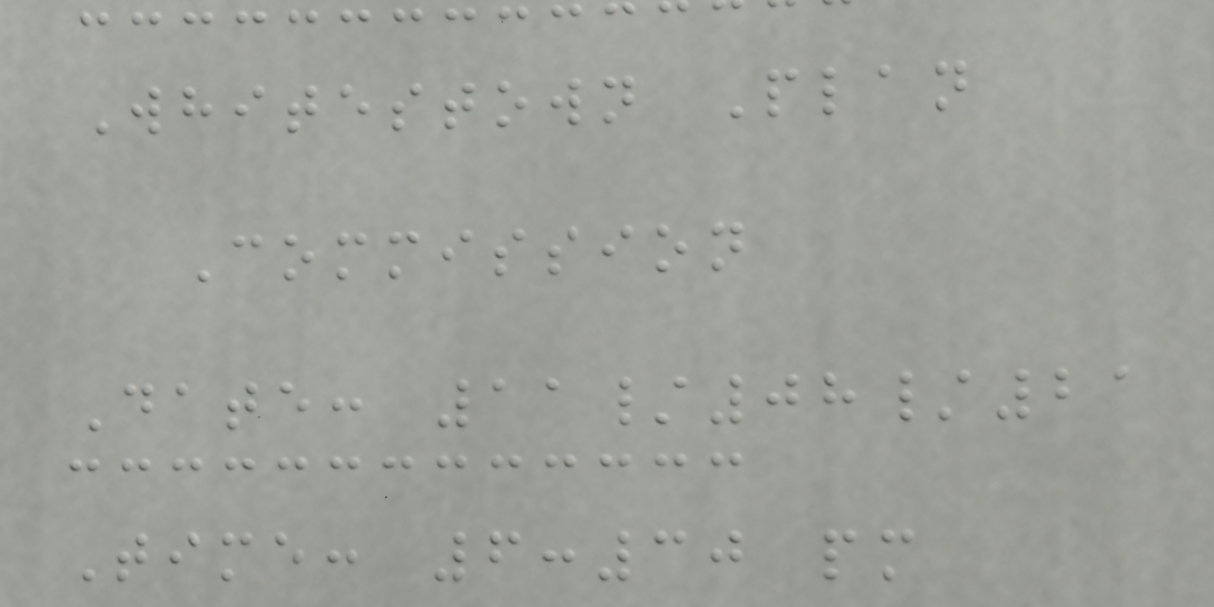Whitestown Plan
Commission
Date: 11/08/21
Time: 6:30 pm
